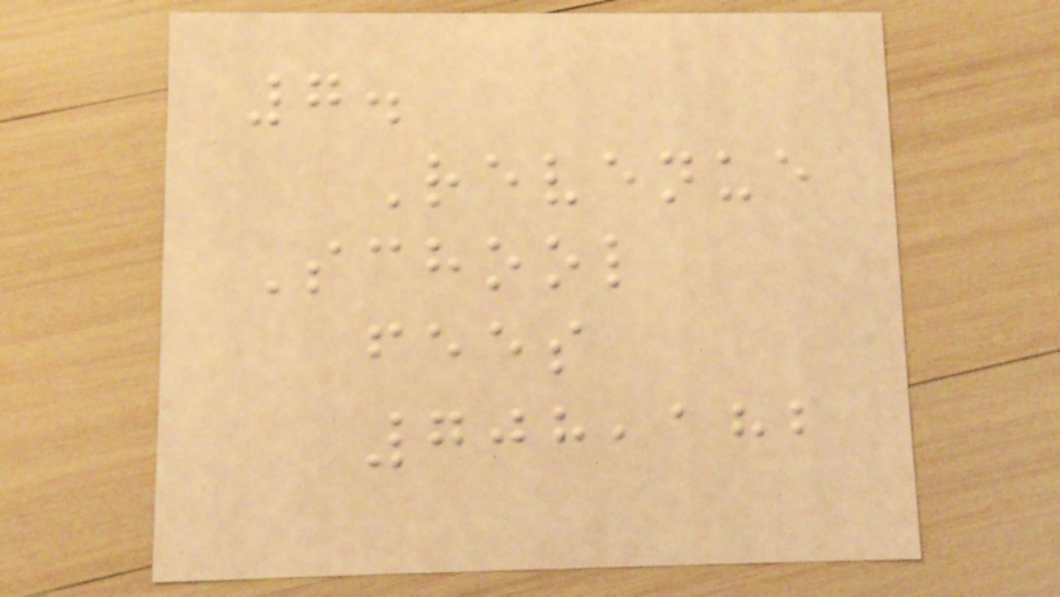7.
Revenue
School
fees
708,182
